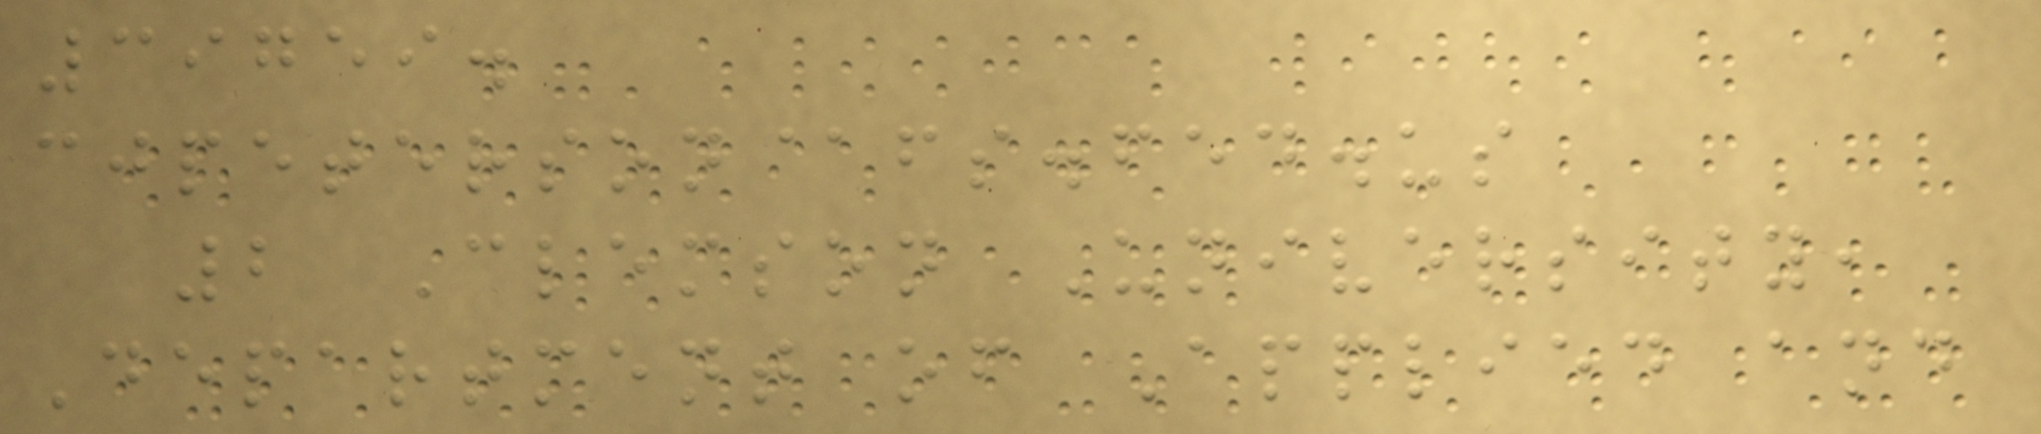39759.
cjpeterson@fs.fed.us
2 Clemson University,
Department of Applied and
